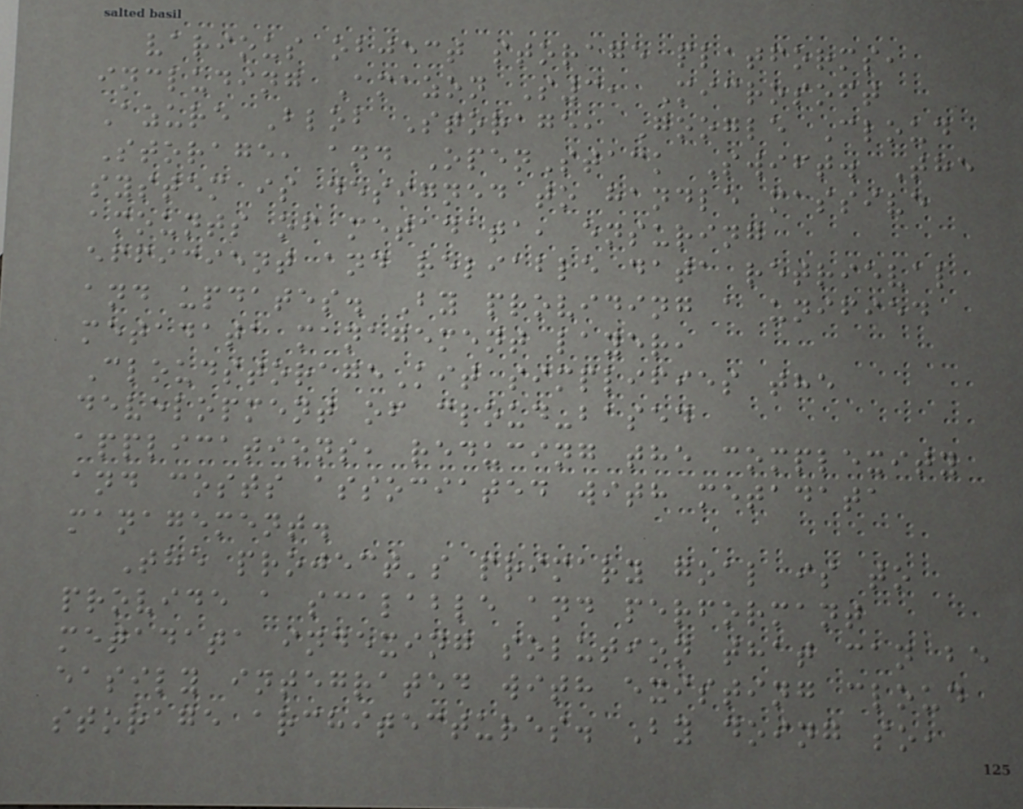various object storage platforms,
including Amazon S3, Microsoft
Azure Blob Storage, Google Cloud
Storage, and OpenStack Swift. The
system is designed to handle massive
amounts of metadata, ensuring
efficient and reliable data retrieval
and updates. By providing a unified
metadata management layer,
CloudstorageKit simplifies the
development of cloud-based
applications, reducing the complexity
and costs associated with metadata
management.
The project's primary goal is to
provide a scalable and performant
metadata indexing solution that can be
easily integrated with existing cloud
storage architectures. By doing so,
